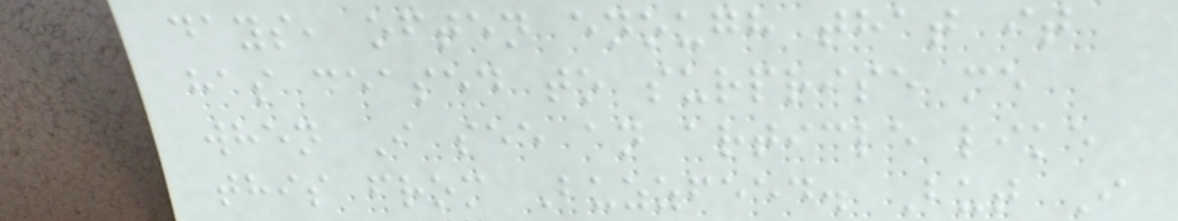days, often enough that it
has ceased to surprise me
when I see an article like
this from Buzzfeed. But I
